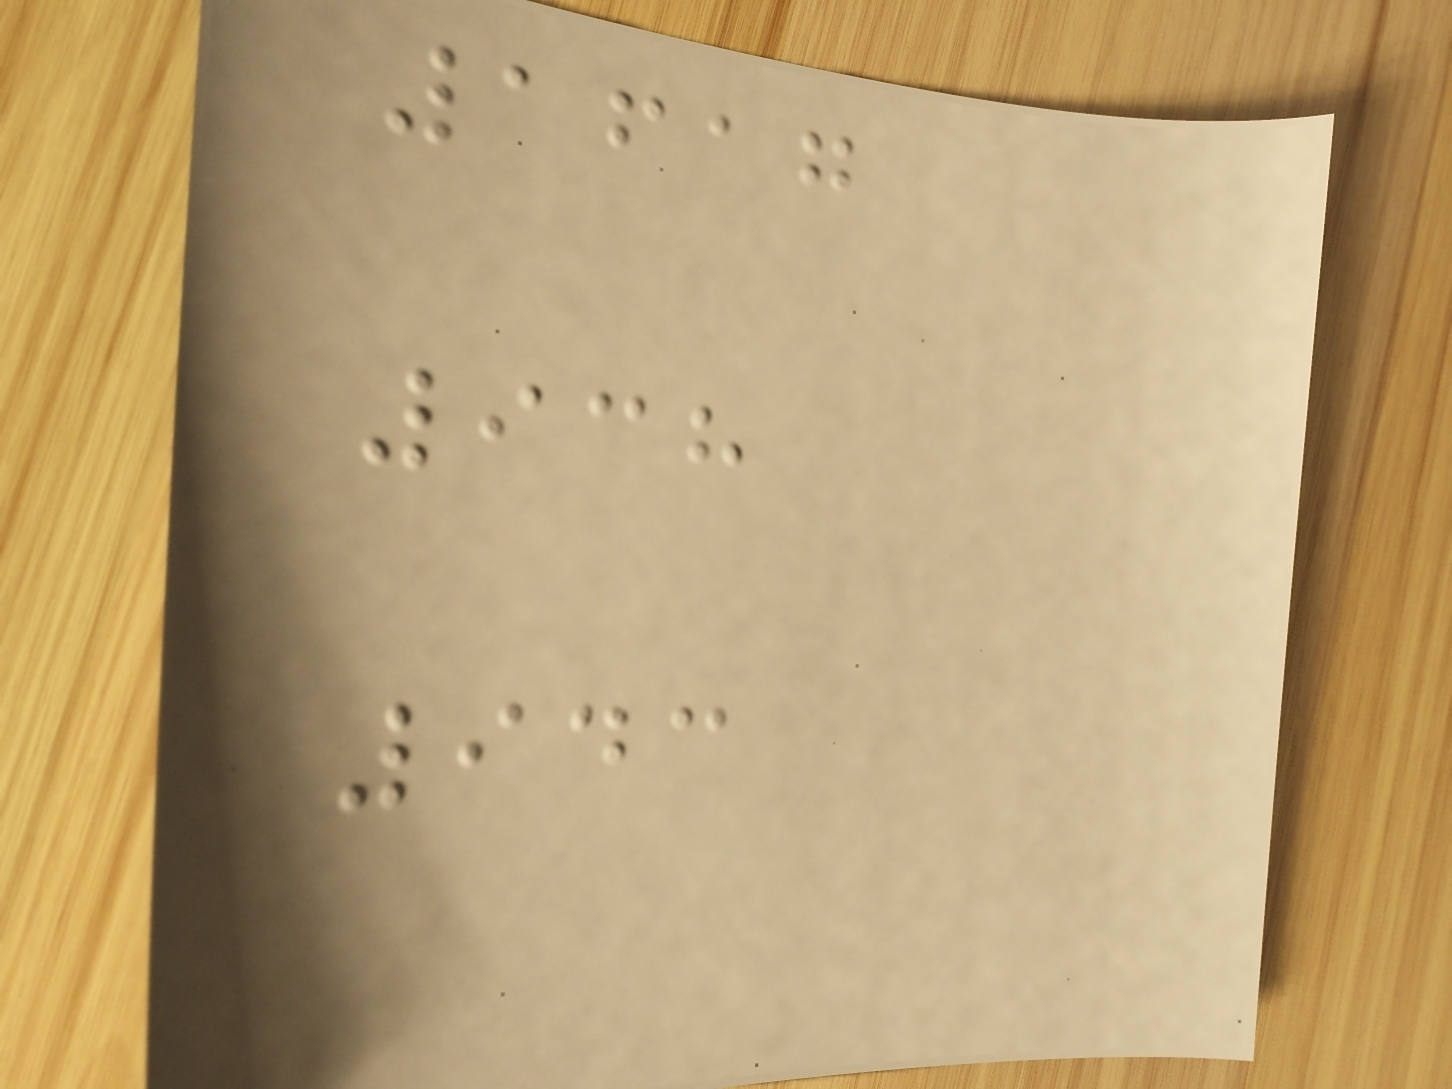1617
938
943
